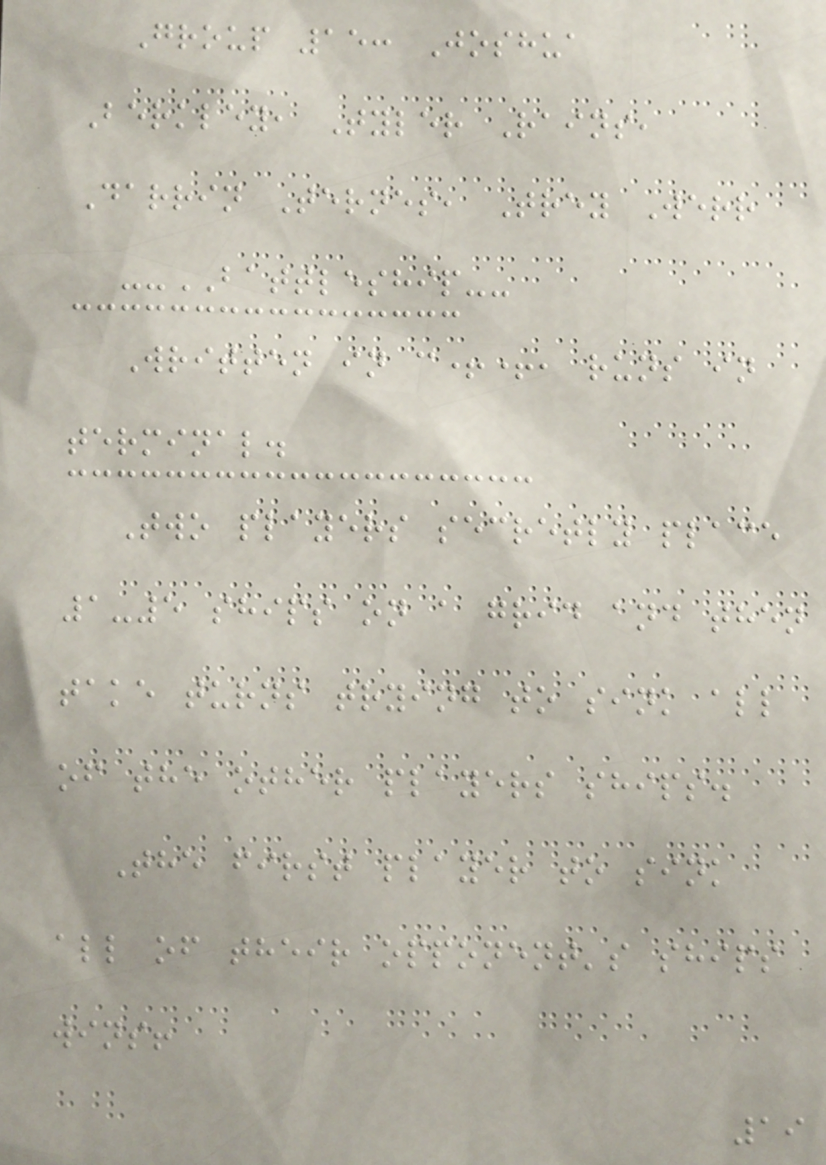Group 15: Joshua
Berkley, Tyler Rains,
Darrin Ternes, Trey Werr
--BATTLESHIP--
Written in c++, runs in
terminal.
Two players secretly place
1-5 ships on a grid and then
take turns trying to sink all
of the other players ships.
The first player to sink
all of their opponent's ships
wins!
19
